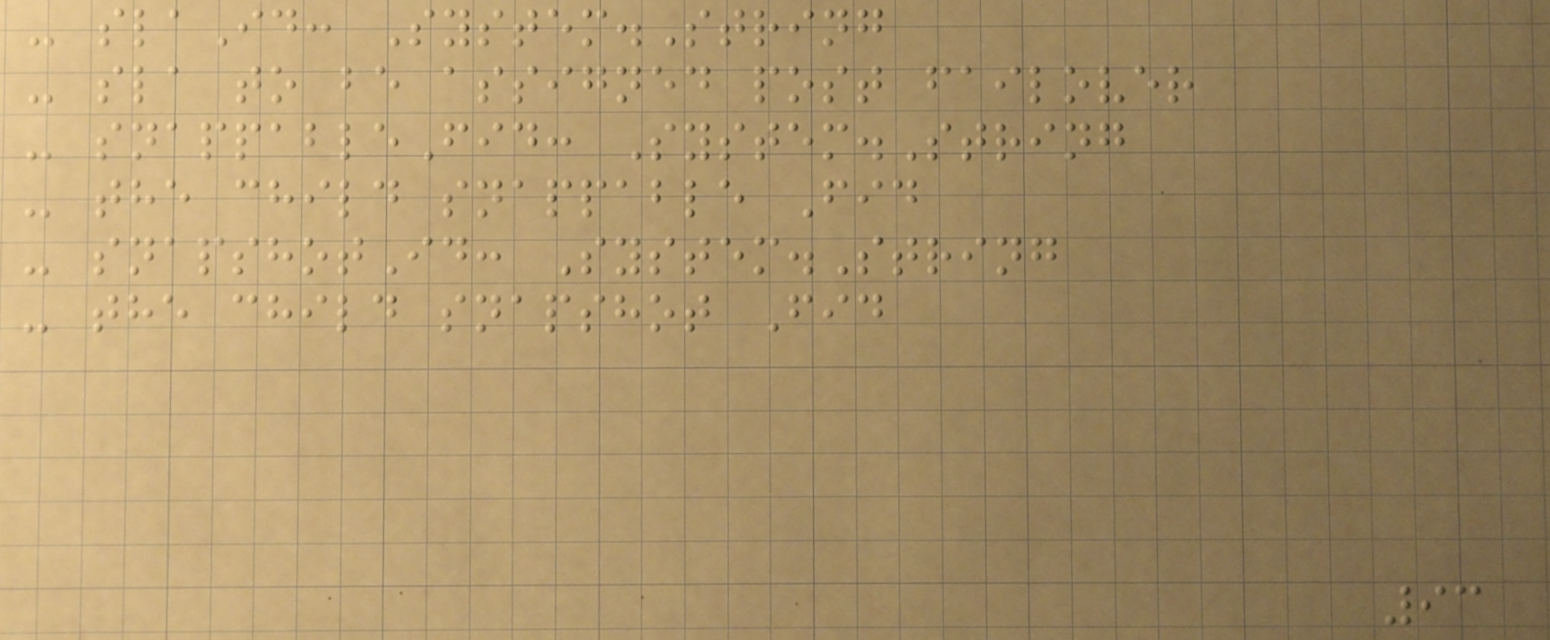- slaId: System.String
- sla to be assigned post failover
- snappableFid: System.String
- the child snappable Fid
- snapshotId: System.String
- the child snapshot Fid
93
